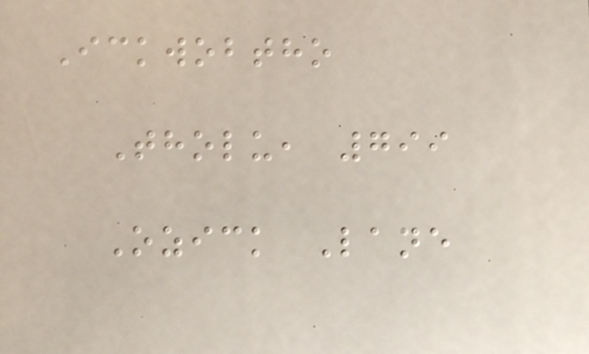Ickwobtho
Tholu, 799
Ozick Lane
